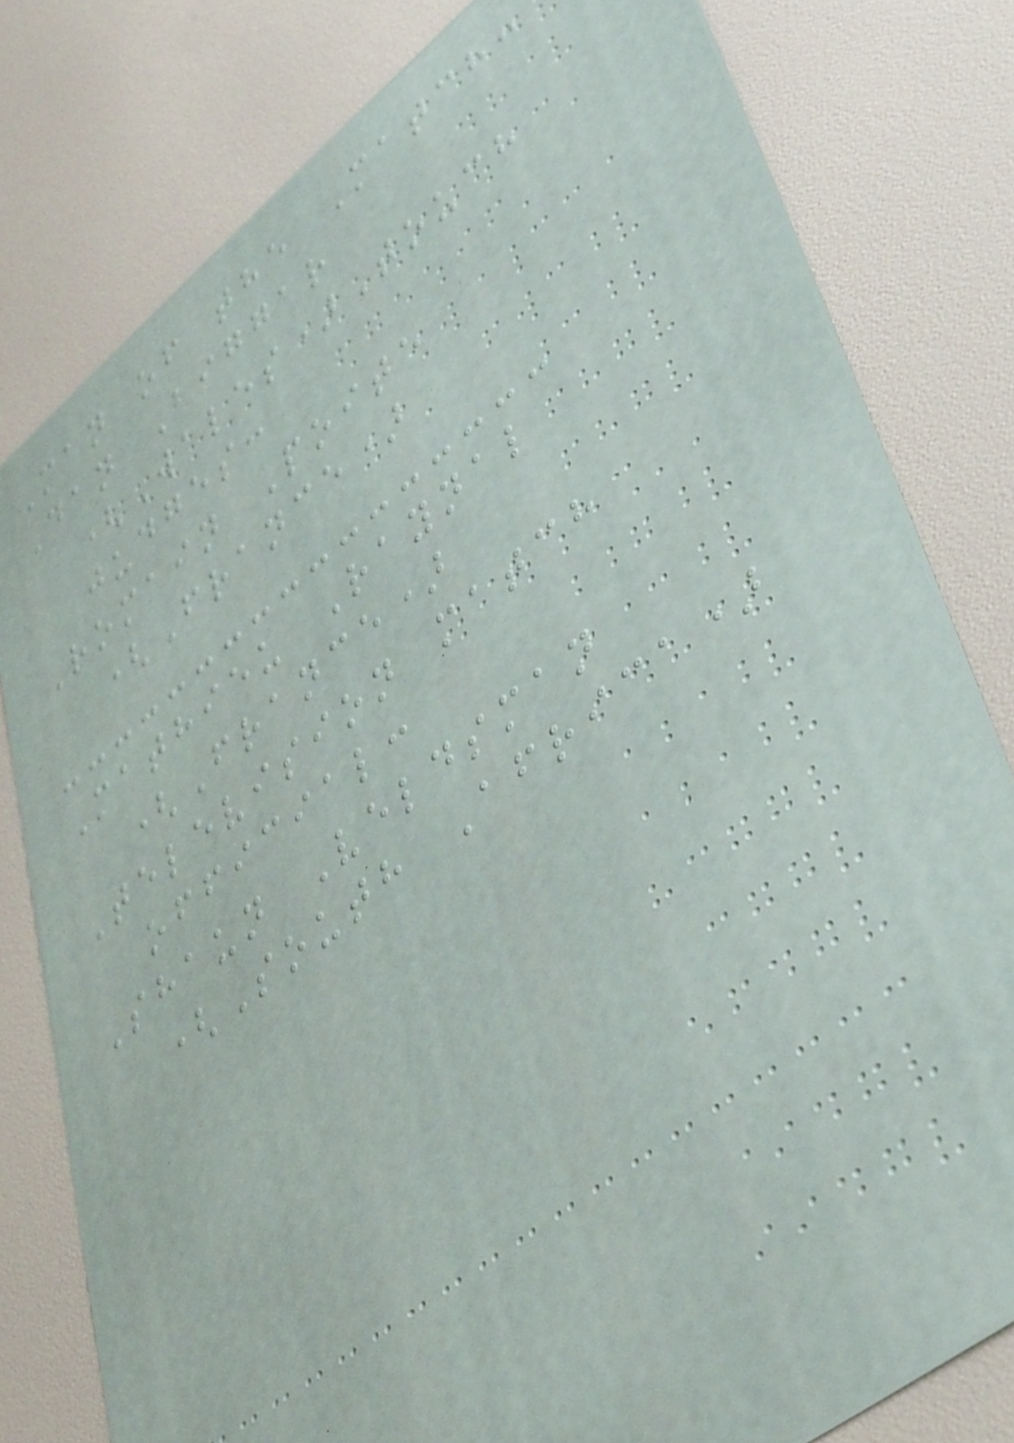Man of the Match:
Dan Biggar
(Wales)Touch
judges:
Romain Poite
(France)
Mathieu Raynal
(France)
Television match
official:
Shaun Veldsman
(South Africa)
